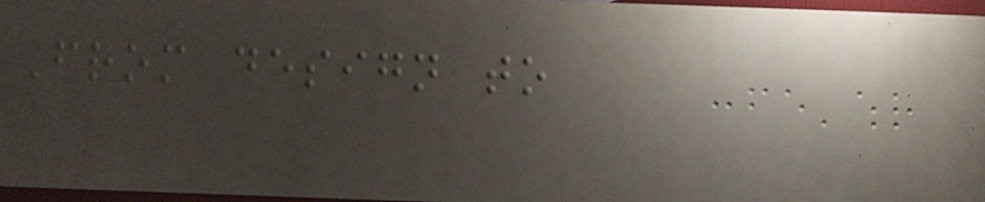From design to
